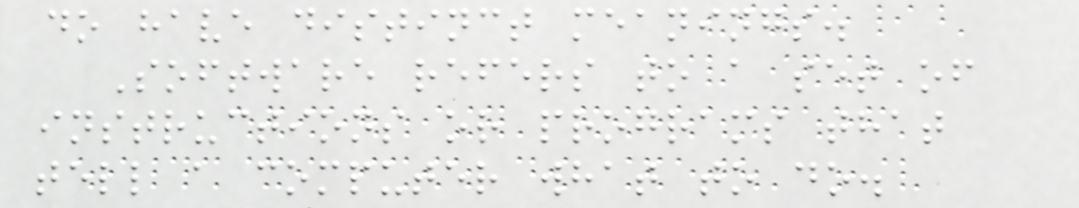do have distinct meanings.
Software refers to a set of
instructions or programs that
tell a computer what to do.
